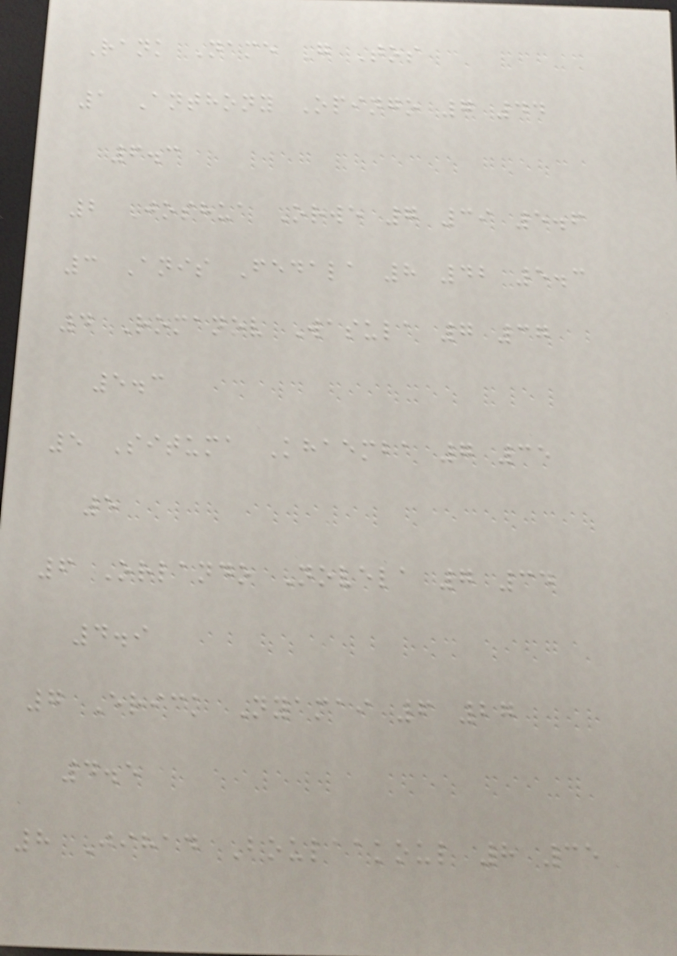Rank Name G Tos
1 Anthony Opingo 7 44
6.3
2 Joshua Orwe 7 39 5.6
3 Anis Fedala 8 42 5.3
4 Romanov Wasula 7 37
5.3
5 Situma Khaemba 7 35
5
6 Orlando Novela 7 34
4.9
7 Erick Nyamai 6 27
4.5
8 Jihad Boulaakoul 8 35
